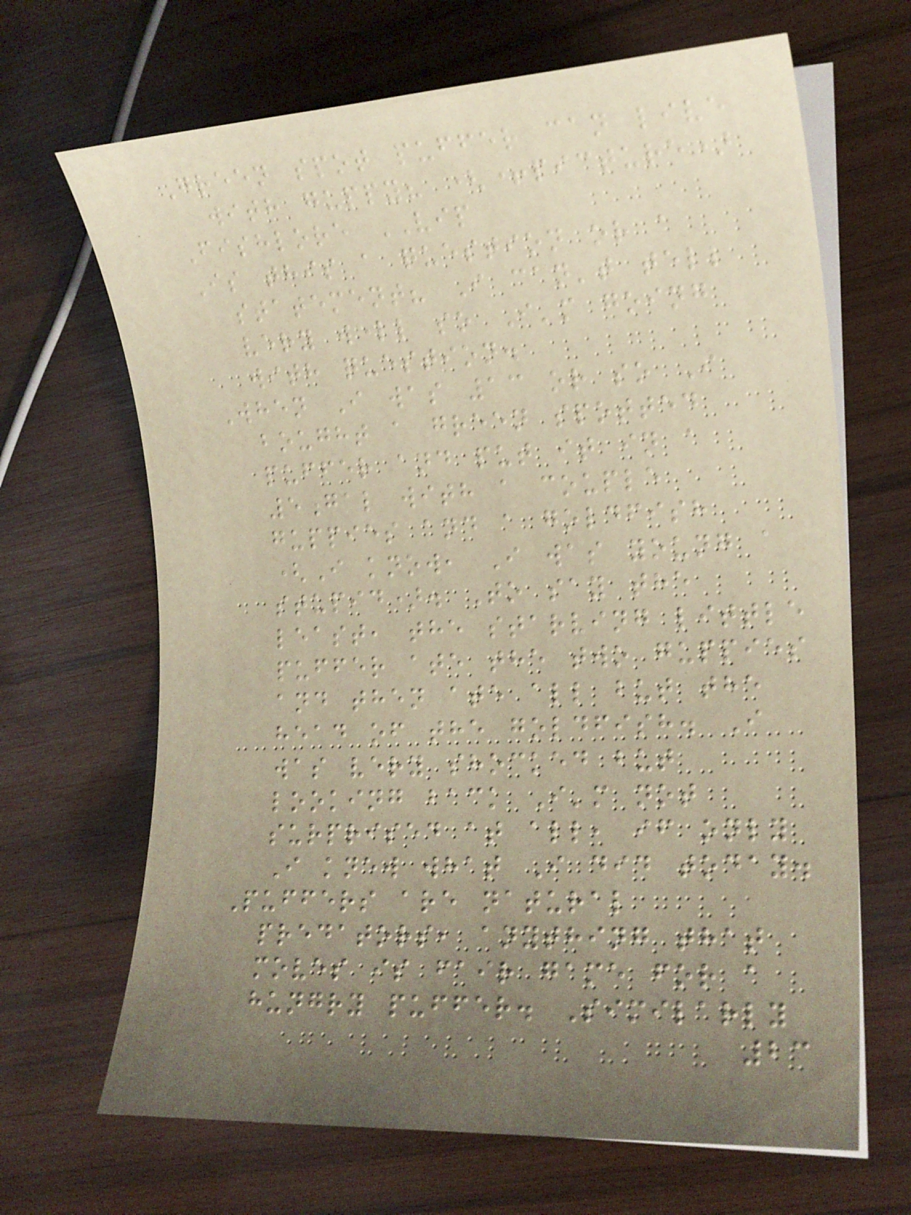Green spot puffer can live
with guppy? (+picture)
Fishlore VIP
Is this a question or a
statement? I can't tell
very well so I'm going
with question.
When I was 13 or so I
bought a green spotted
puffer and put it in a
5gal with a couple
guppies and a goldfish
(I know, I was young a
stupid). To say the
least, the starving little
puffer ate the two guppies
and then ate all but the
head of the goldfish. I
was very shocked but
looking back I'm not
surprised at all, if only
I knew what I did today.
Puffers are natural
predators, anything that
moves is fair game for a
hungry puffer. Similarly
23
